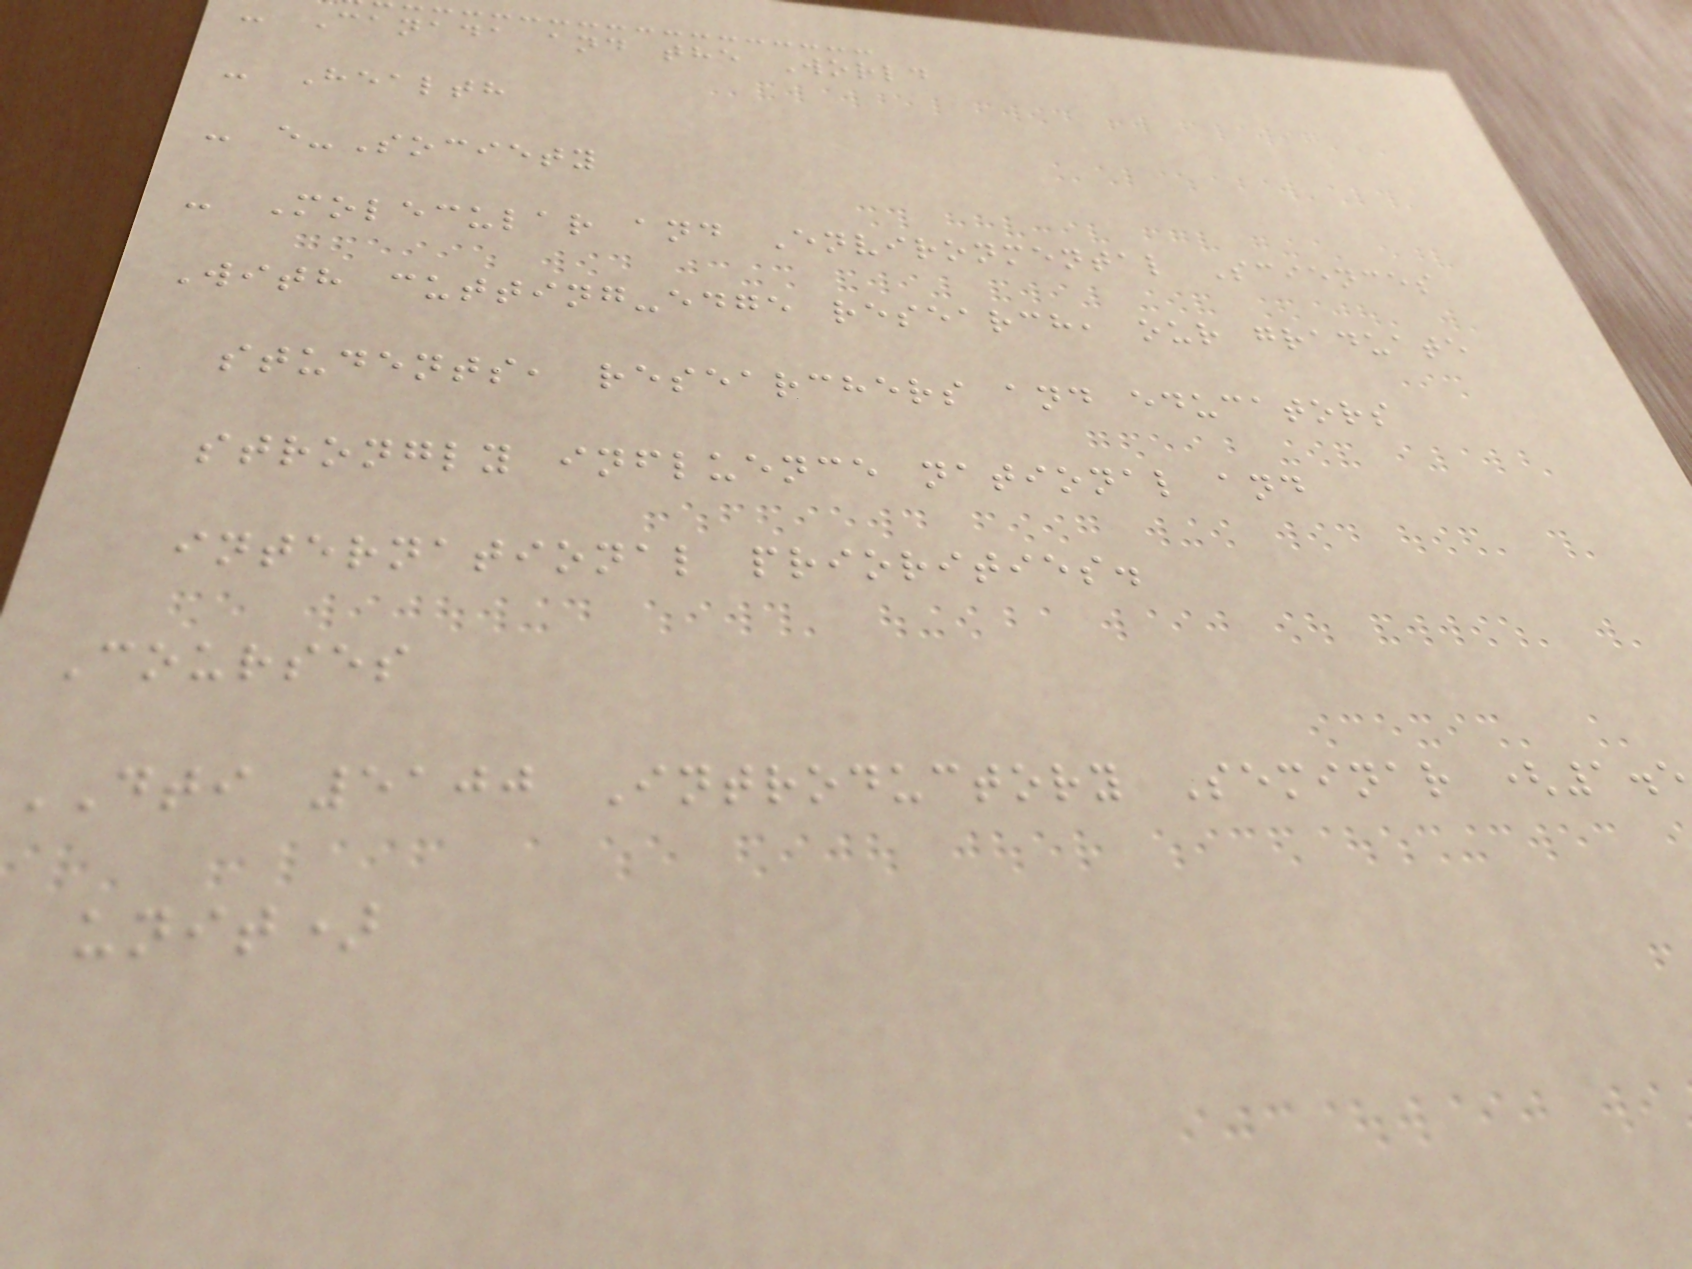- Canada and the World
- Health
- e-Society
- Molecular and Environmental Sciences
With cutting-edge research, our graduate
students, researchers and educators
strongly influence national and
international priorities.
Courses
DTI 5100 Introductory Seminar (1.5
unit)
